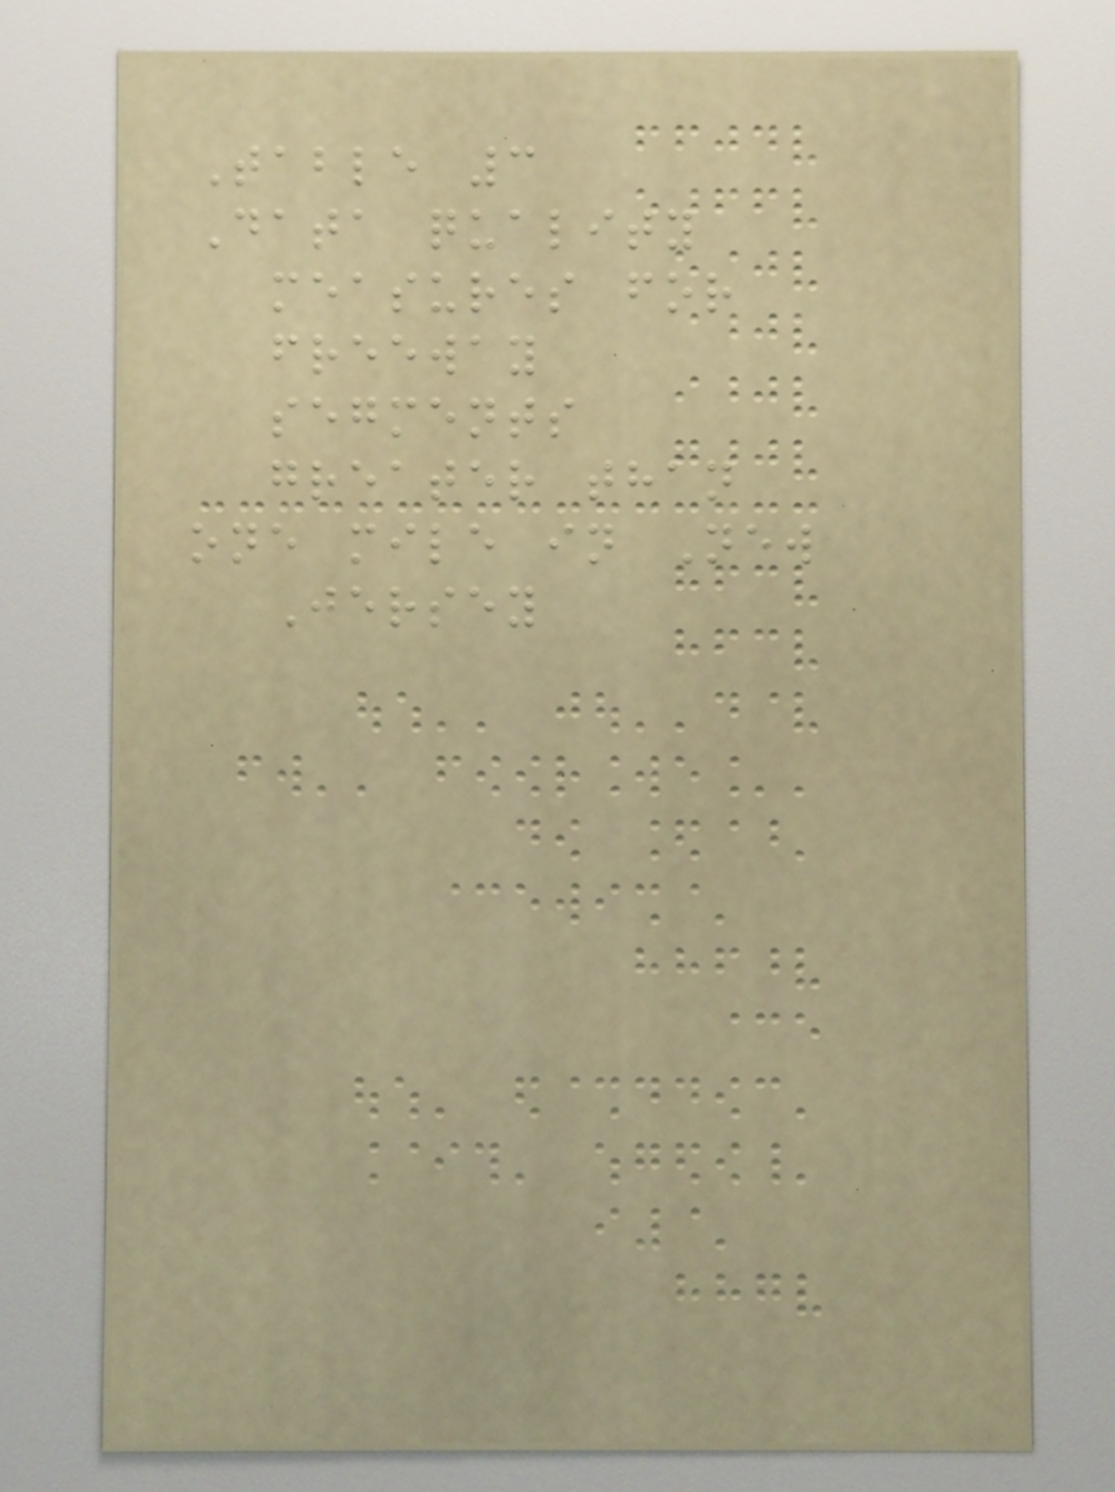Table 3
Data quality
measures for
freeway
segments
greater than
one mile in New
Jersey
